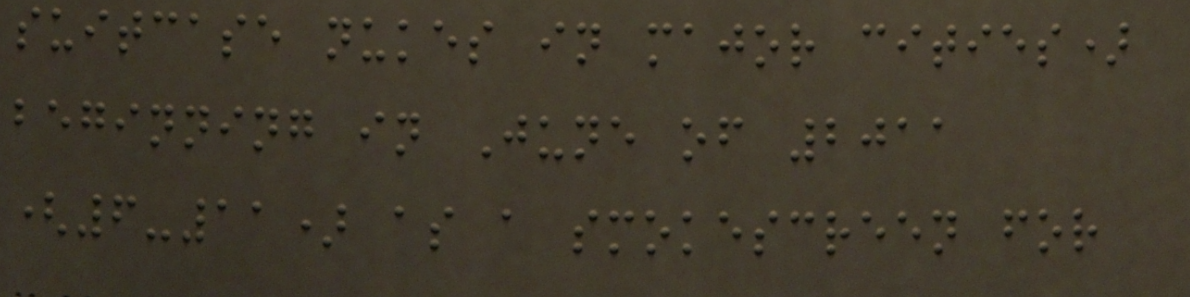suitcase nukes in major cities)
beginning in June of 2011
(6-11) as a smokescreen for
